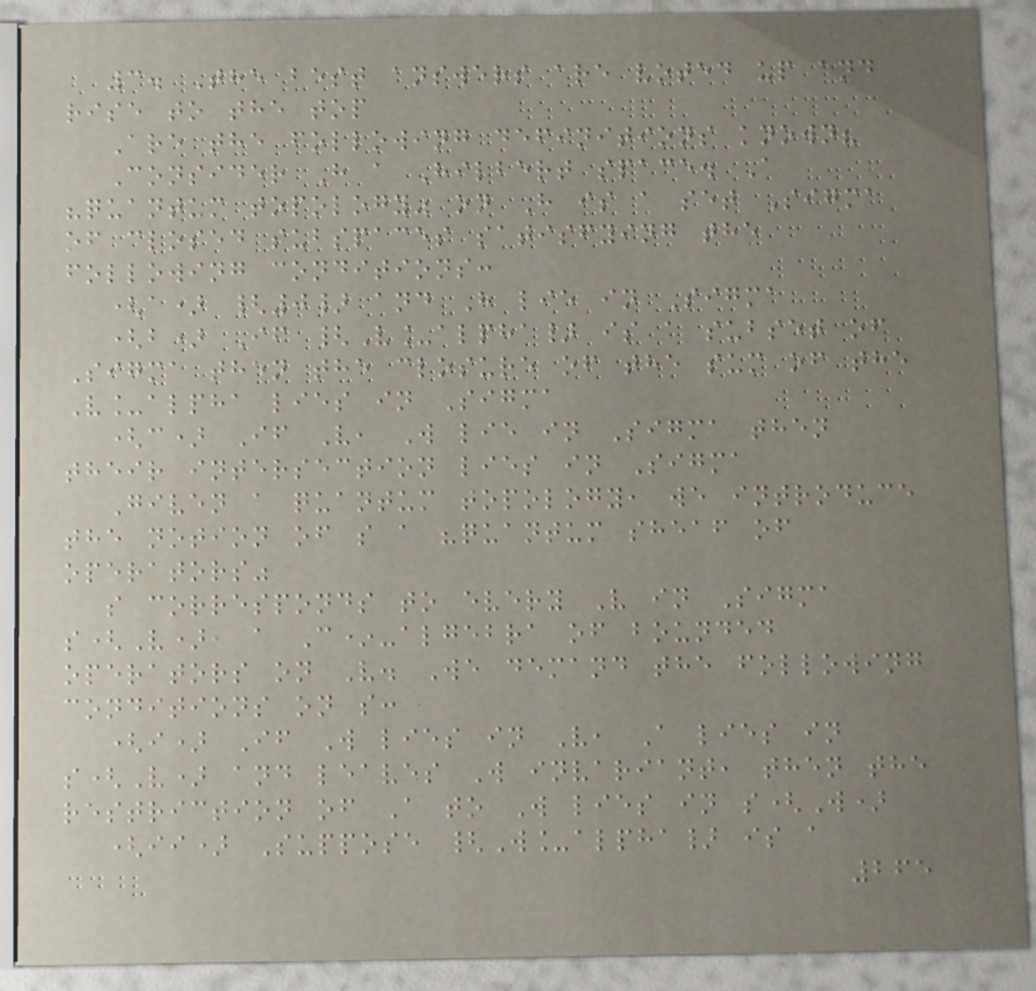3. The best answers are voted up and
rise to the top
Are the following definitions known?
Consider H a Hilbert space. A
"quantum topology" on H is a set Sigma
of closed subspaces satisfying the
following conditions:
(a) {0} and H lie in Sigma
(b) If {V_alpha} is a subset of
Sigma then the closure of the sum of the
V_alpha lies in Sigma
(c) If V, W lie in Sigma then
their intersection lies in Sigma
Given a quantum topology, we introduce
the notion of s a "quantum sheaf of
operators"
s corresponds to every V in Sigma
s(V), a C*-algebra of bounded
operators on V. We demand the following
conditions on s:
(i) If W lies in V, A lies in
s(V) and leaves W invariant, then the
restriction of A to W lies in s(W)
(ii) Suppose {W_alpha} is a
265
